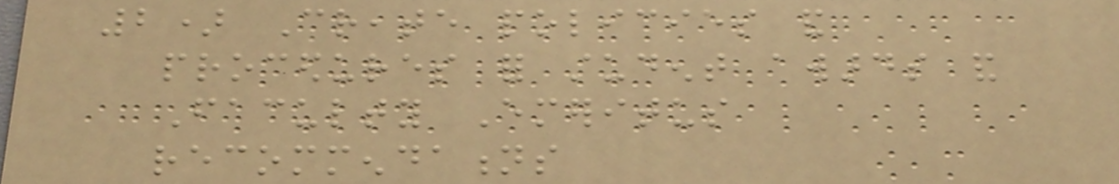2) Create policies and
procedures for student awards and
Faculty Emeritus
recommendations
